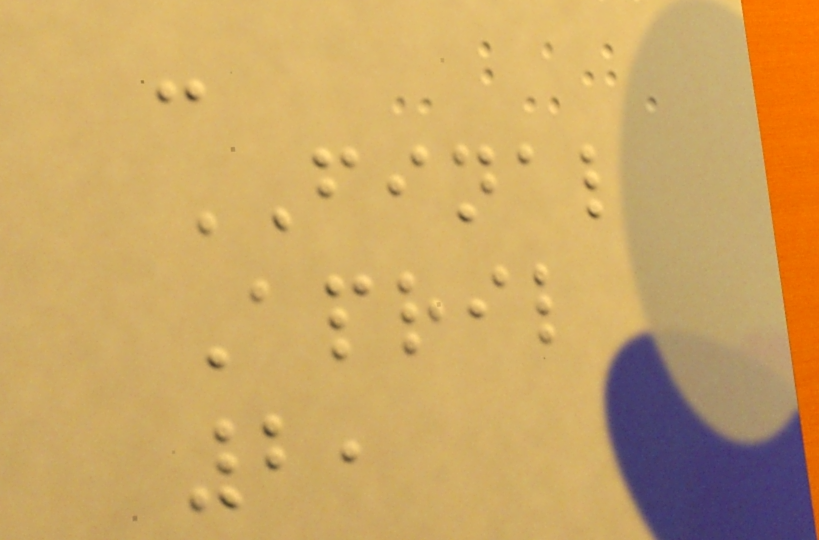-
FINAL
April
2,
